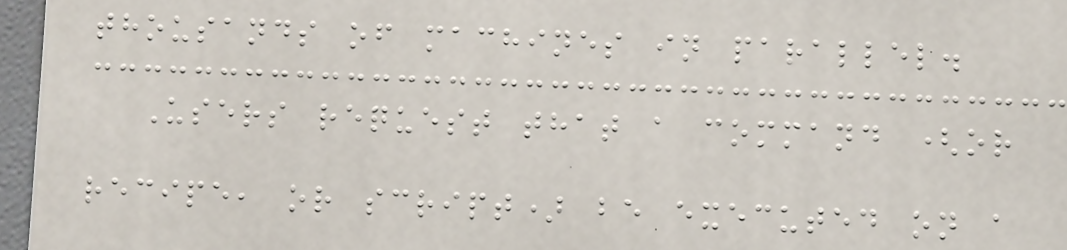thousands of machines in parallel.
Users request that a command (or
recipe, or script) be executed on a
